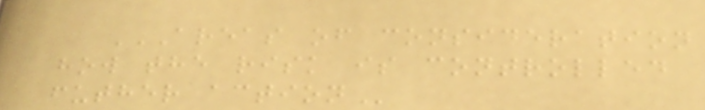AREAS OF CONSIDERATION
HOW THE RISK IS CONTROLLED
FUTHER ACTION
